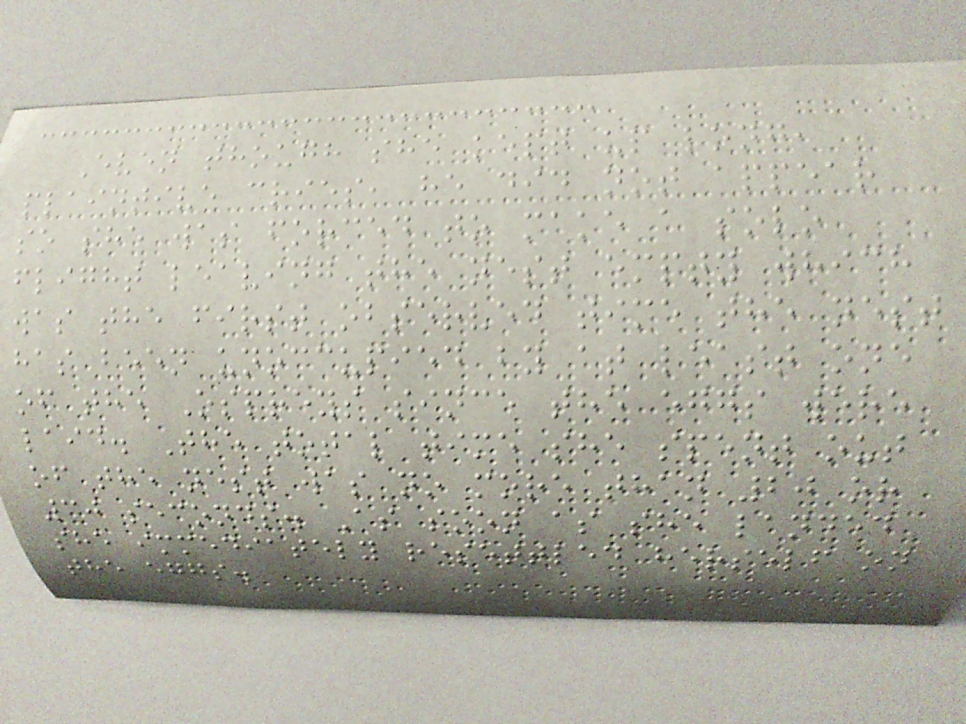Even though she kept up long,
plaintive cries, he did not appear
so she was forced to make a solo
flight leaving the nest empty which
was the first observed time the nest
has been unoccupied by at least one
of the Ospreys since the eggs were
laid. The total time she spent out
of the nest was no more than 20 or
30 seconds. As soon as she landed
she immediately resettled herself on
the eggs.
